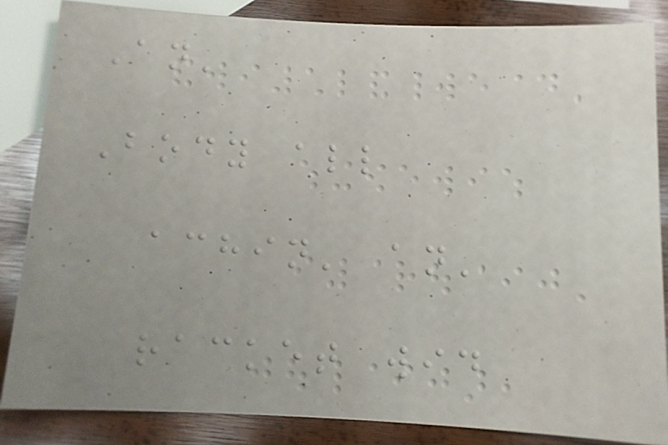An'
Body all
achin' an'
racket wid
